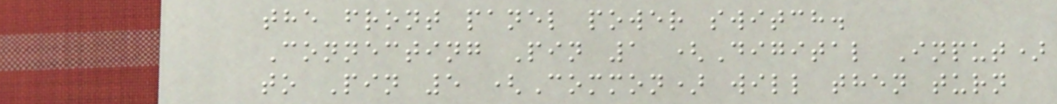the front panel power switch.
Connecting Pin 1 (Digital Input)
to Pin 5 (Common) will then turn
